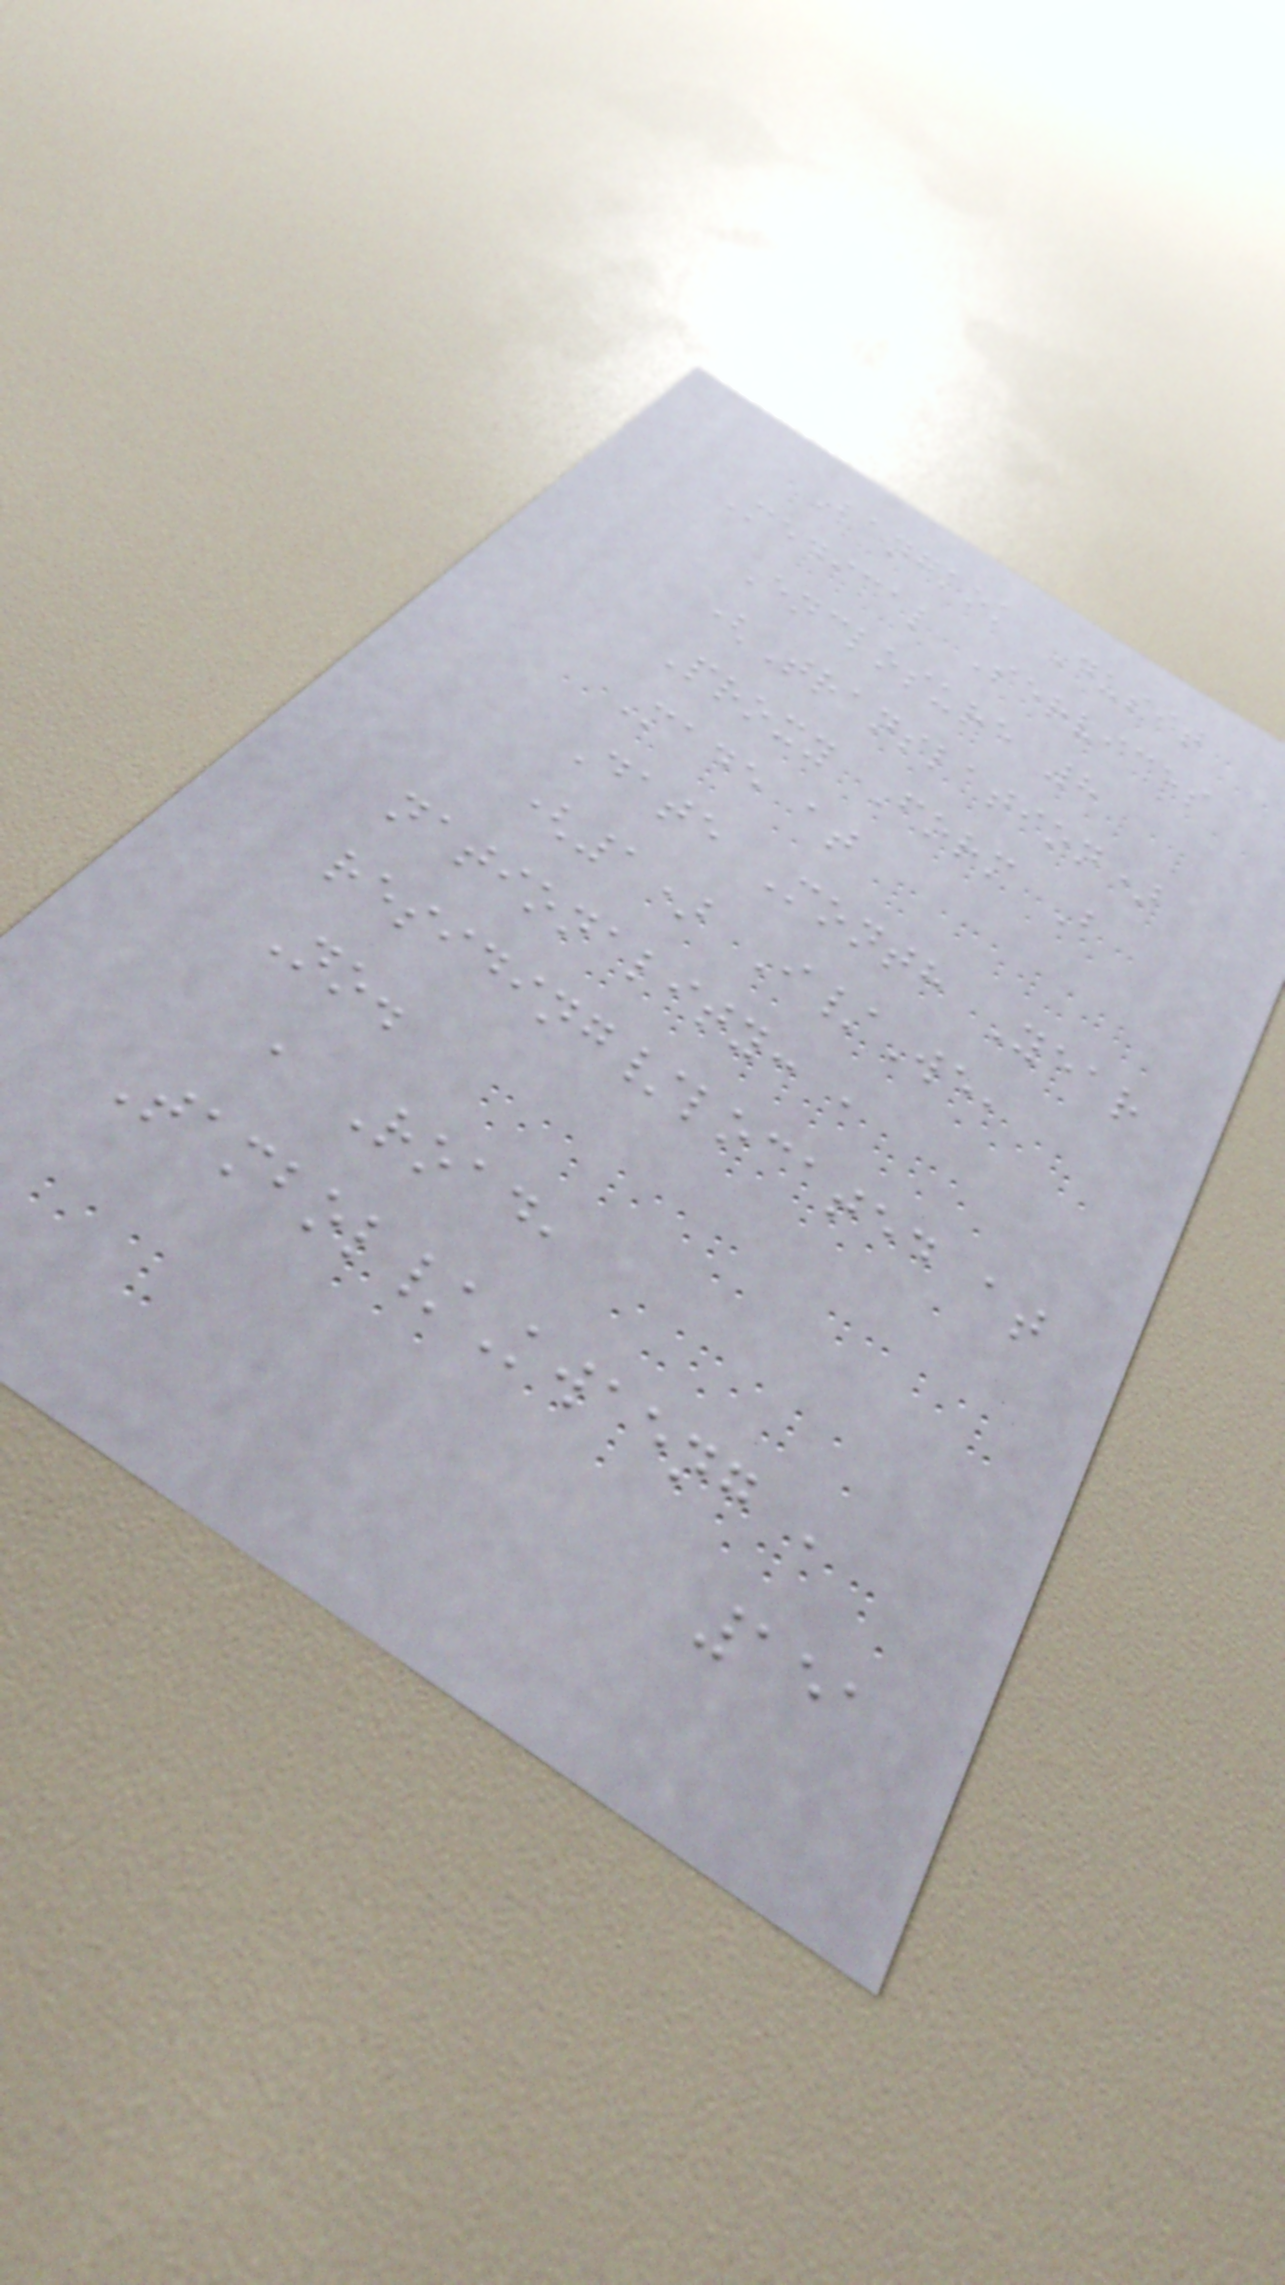Bangkok Dusit
Medical Services
Enclosure 8
(Translation)
Proxy Form B
Made at
Date Month Year
(1) I/We,
nationality: ,
residing/located at
No.
, Road,
Tambol/Kwaeng ,
151
